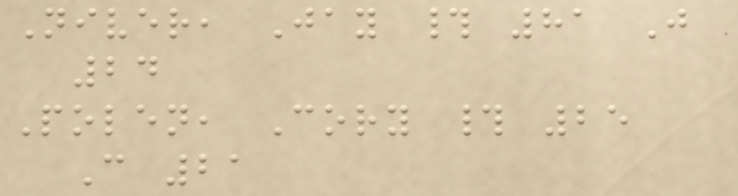Niver, Jay # 81 J
24
Polen, Cory # 25
C 21
